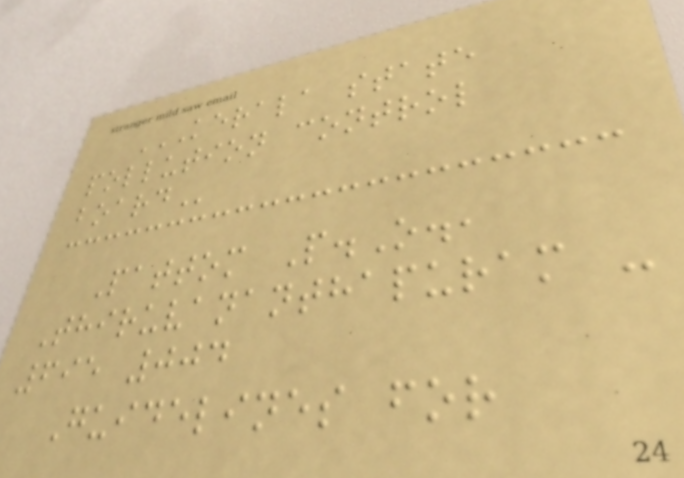KERALA STATE
POLLUTION CONTROL
BOARD
Pattom P.O.,
Thiruvananthapuram -
695 004
Guidelines for
